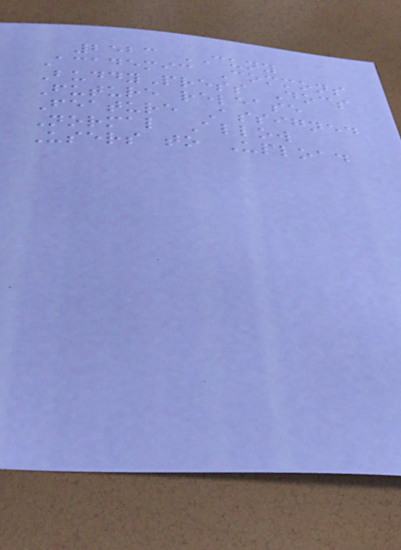2523 CUNY
Academic Commons
BuddyPress Docs
Future release
Feature Assigned
Normal Allow
Users to Upload
